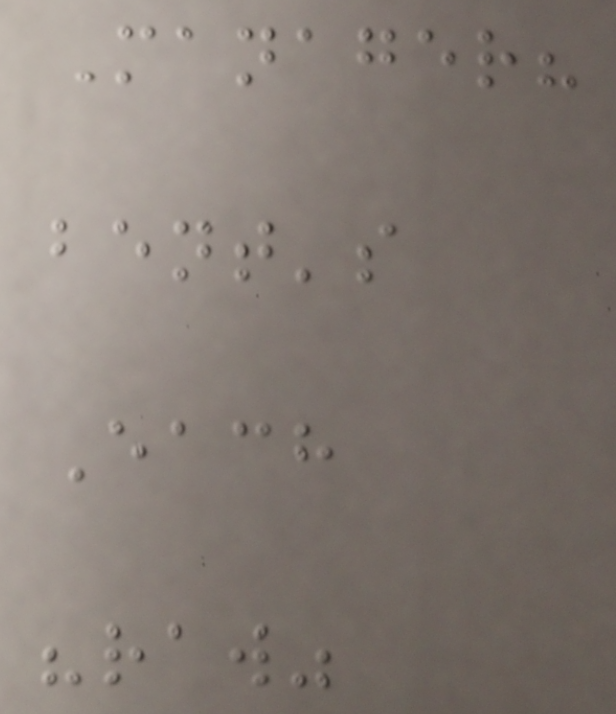Manager?
bent's
Each
"raw"
